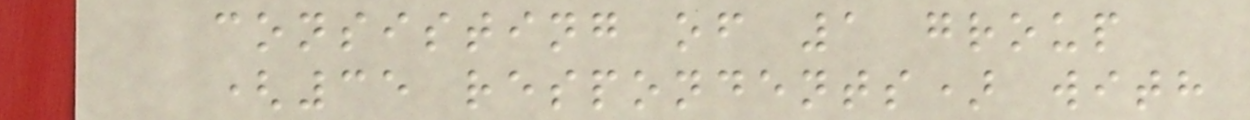consisting of 1 group
(35 respondents) with
